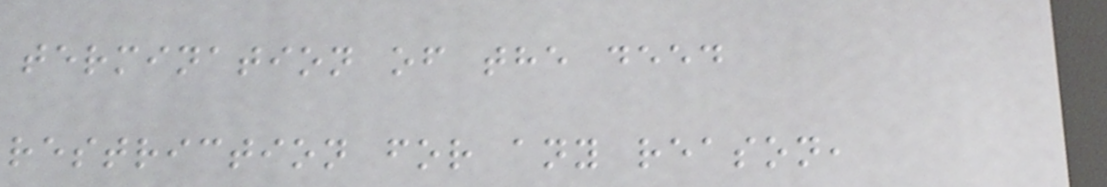termination of the deed
restriction for any reason,
